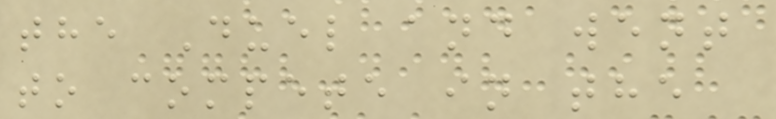the Duel and went
to compete in the
